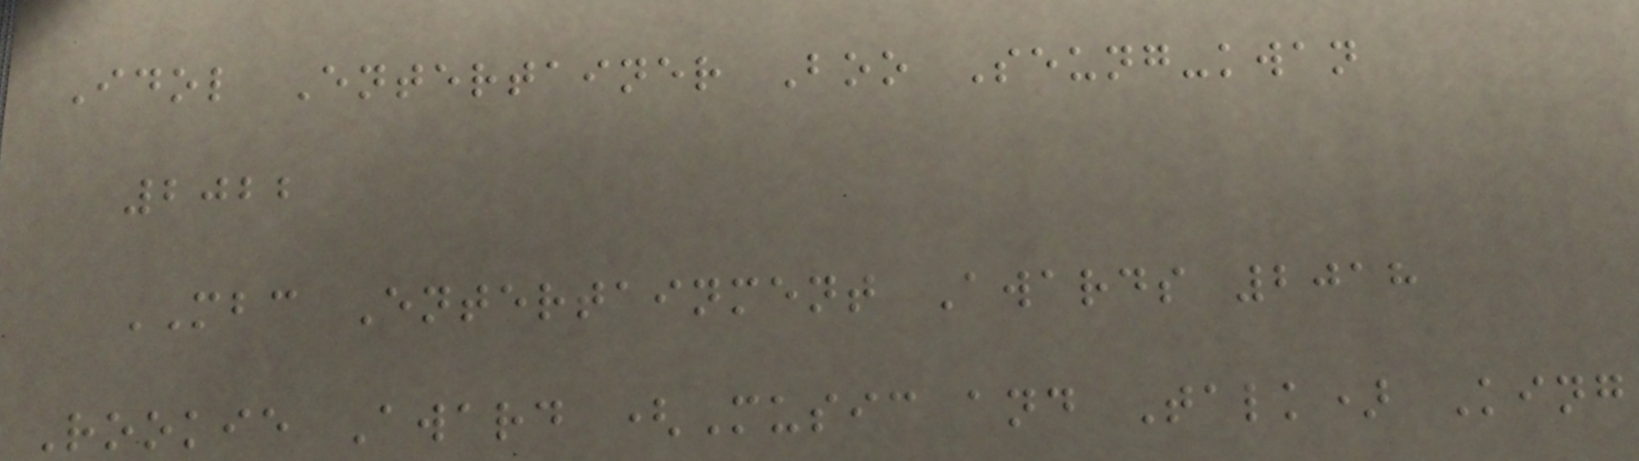Idol Entertainer Boo Seung-kwan
2022
MBC Entertainment Awards 2018
Rookie Award (Music and Talk) King
